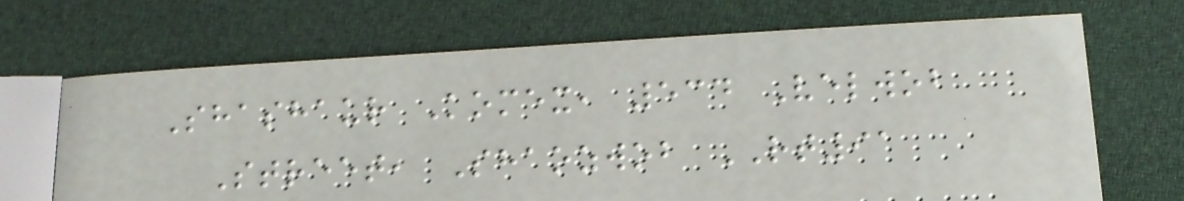Shashaur Komex, 534 Velwob
Street, Shaozwob RT91
